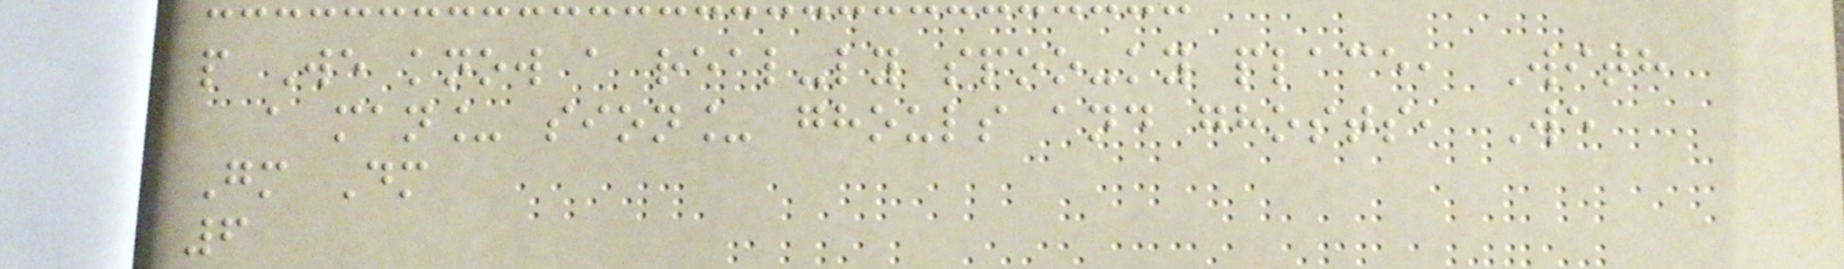p We know a real-ly spoo-ky place, With
a man_ sion_ ghouls and ghosts, We
Gm Dm
6
